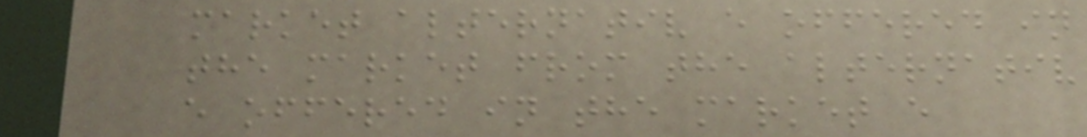market alternativ e offered in
the market from the alternativ
e offered in the market e
